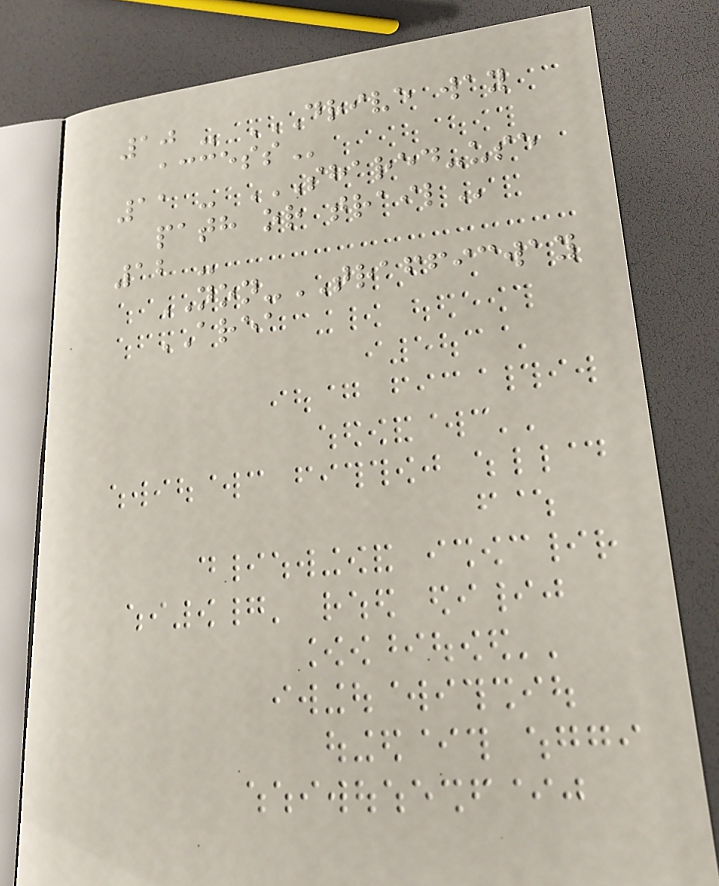10 - DRIVE WAY
ACCESS
11 - SHARED-USE
PATH OR TRAIL
12 -
NON-TRAFFICWAY
AREA
